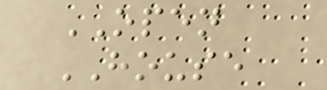OPEN
HOUSE
